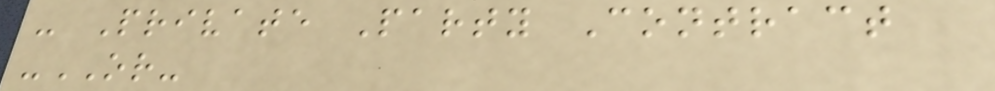- Private Party Contract
-OR-
